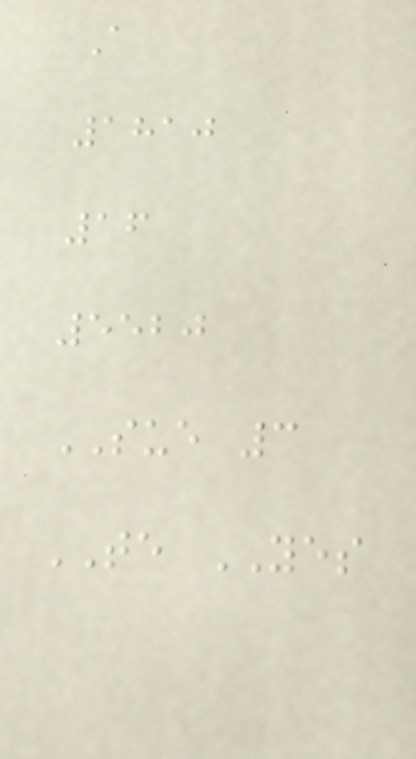A
1810
16
5520
SUE 3
TE YES
